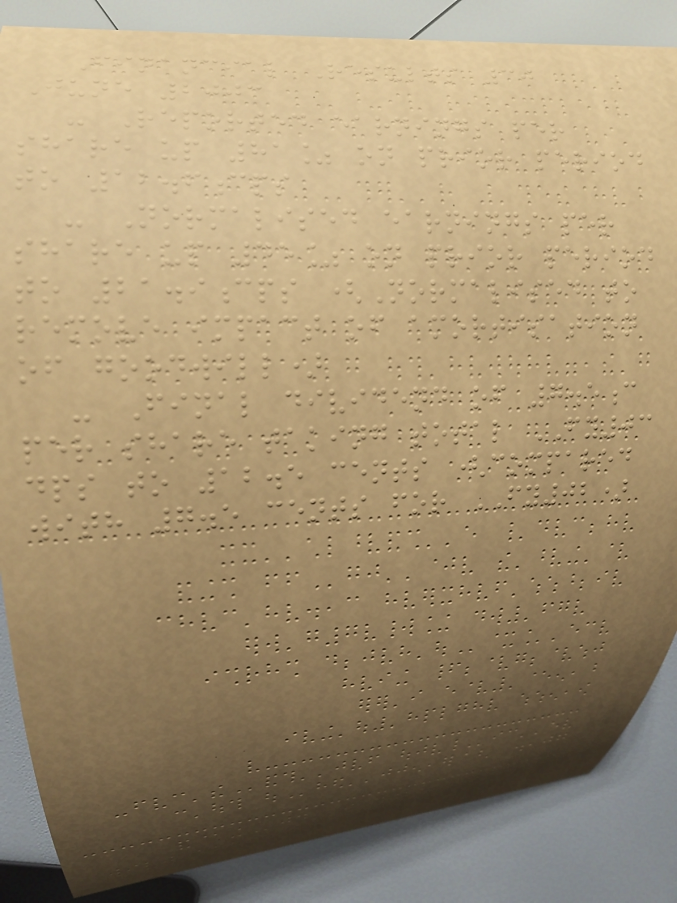Financial Results 30
June 2003
- Reported earnings per
share up 81% on prior period
to 12.6cps
- Normalised earnings per
share up 45% on prior period
to 21.9cps (Normalised to
remove impact of amortisation
of goodwill)
- Final dividend of 7.5c
per share taking total FY03
dps to 12.5 cents (compared
with 7.5 cents for FY02)
